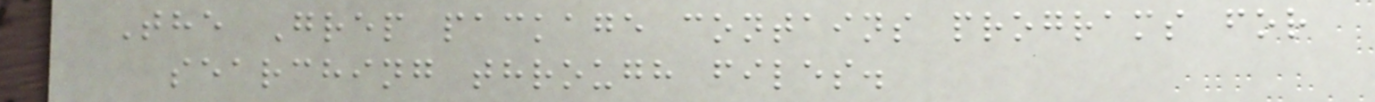The Grep package contains programs for
searching through files.
